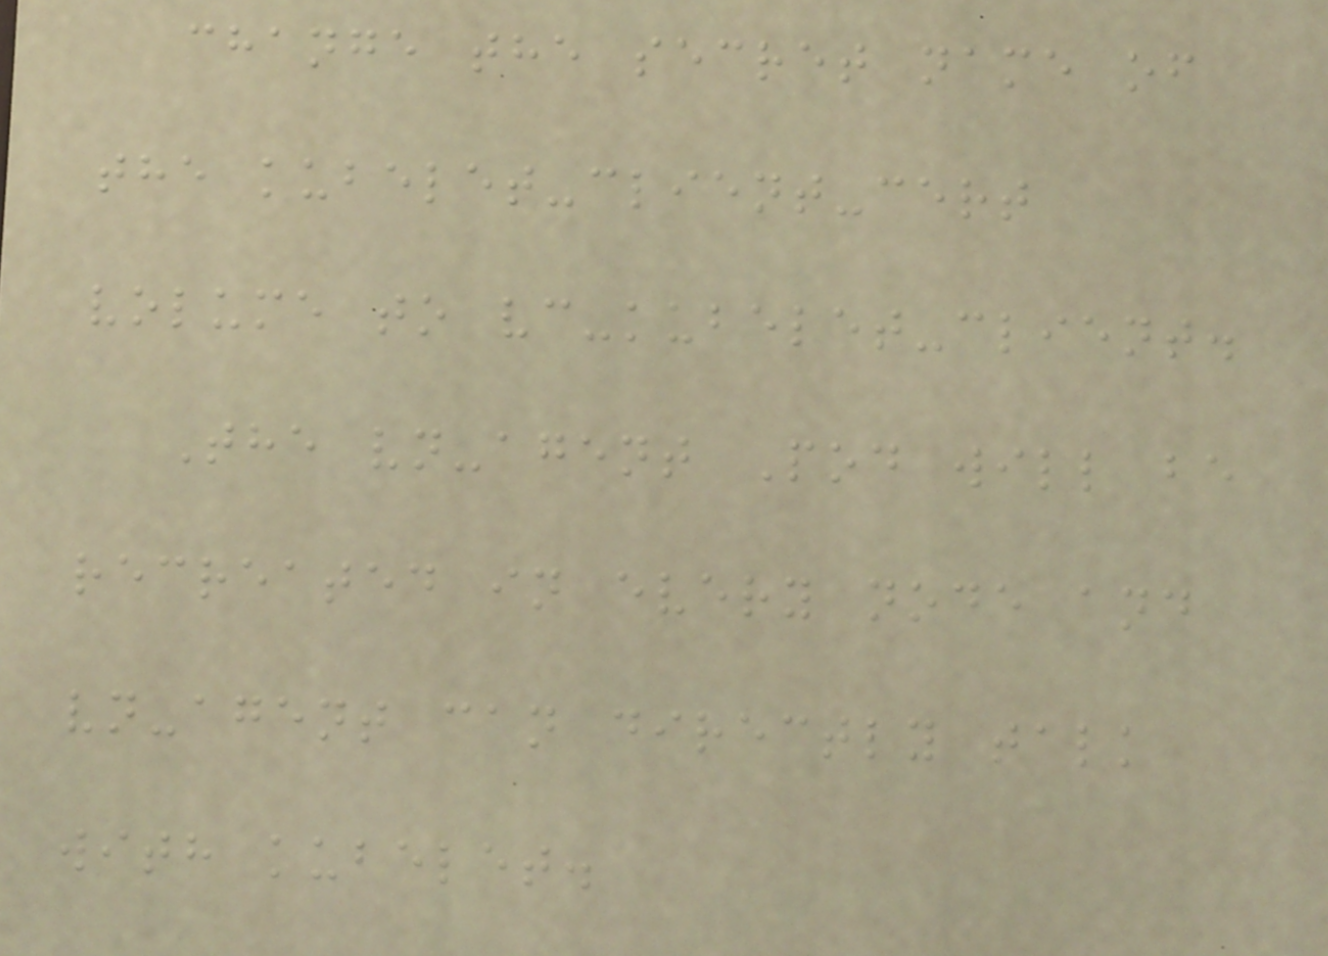change the secret name of
the kubelet-client-cert
volume to vc-kubelet-client.
The vn-agent Pod will be
recreated in every node and
vn-agent can directly talk
with kubelet.
